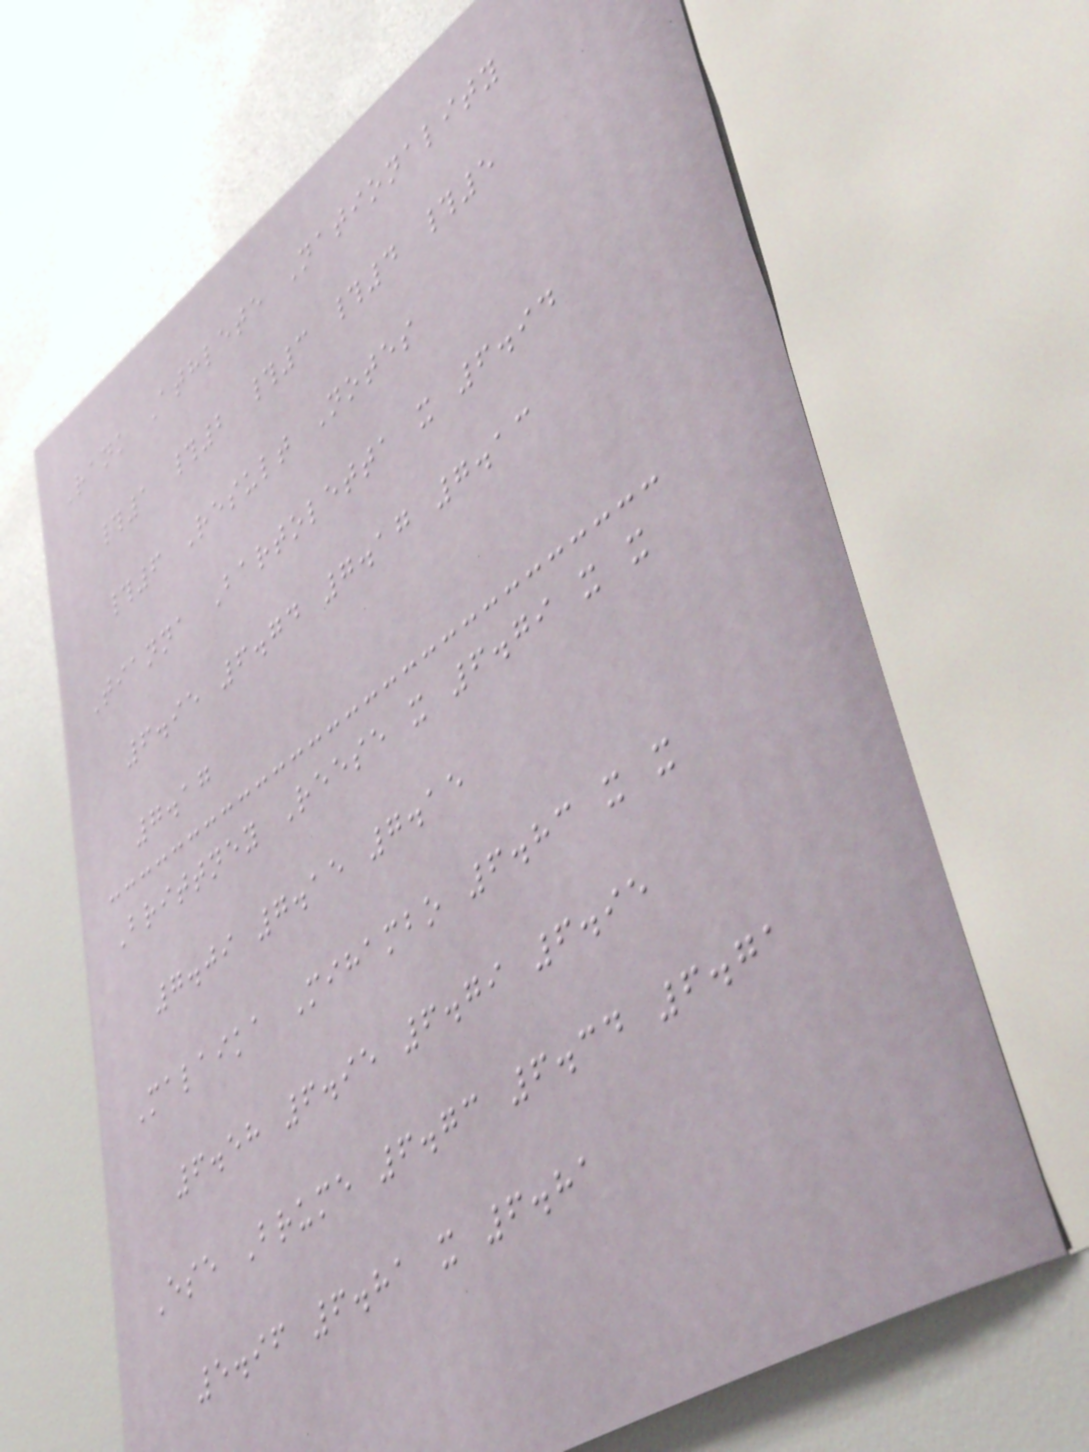Rank Athlete Nationality
#1 #2 #3 #4 #5
#6 Result Notes
Tianna Bartoletta x 6.94
6.95 6.74 7.17 7.13
7.17
Brittney Reese x 6.79 x x
7.09 7.15 7.15
Malaika Mihambo 6.83 x x
6.58 6.95 6.79 6.95
Ese Brume 6.73 6.34 6.71
5.96 6.81 x 6.81
